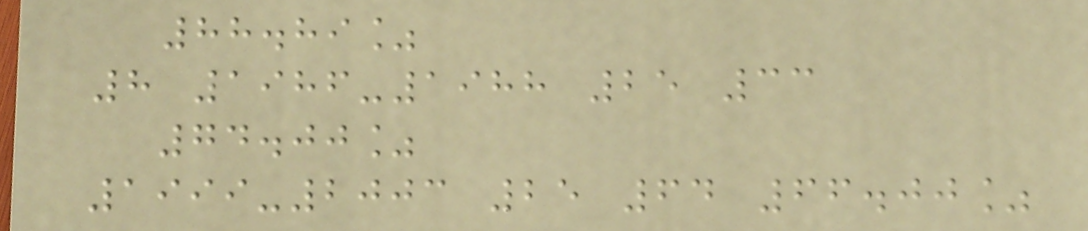88.89%
8 1986-1988 25 33
74.00%
1999-2003 25 64 66.00%
